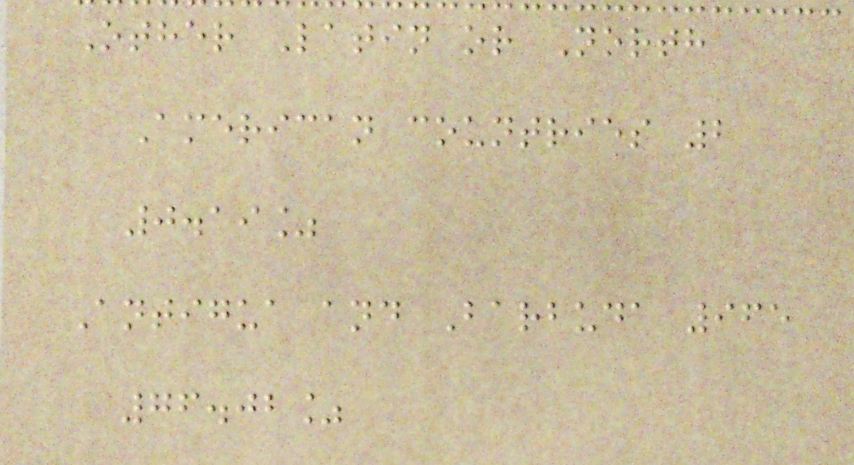Other Latin or North
American countries 2
0.19%
Antigua and Barbuda 965
76.02%
